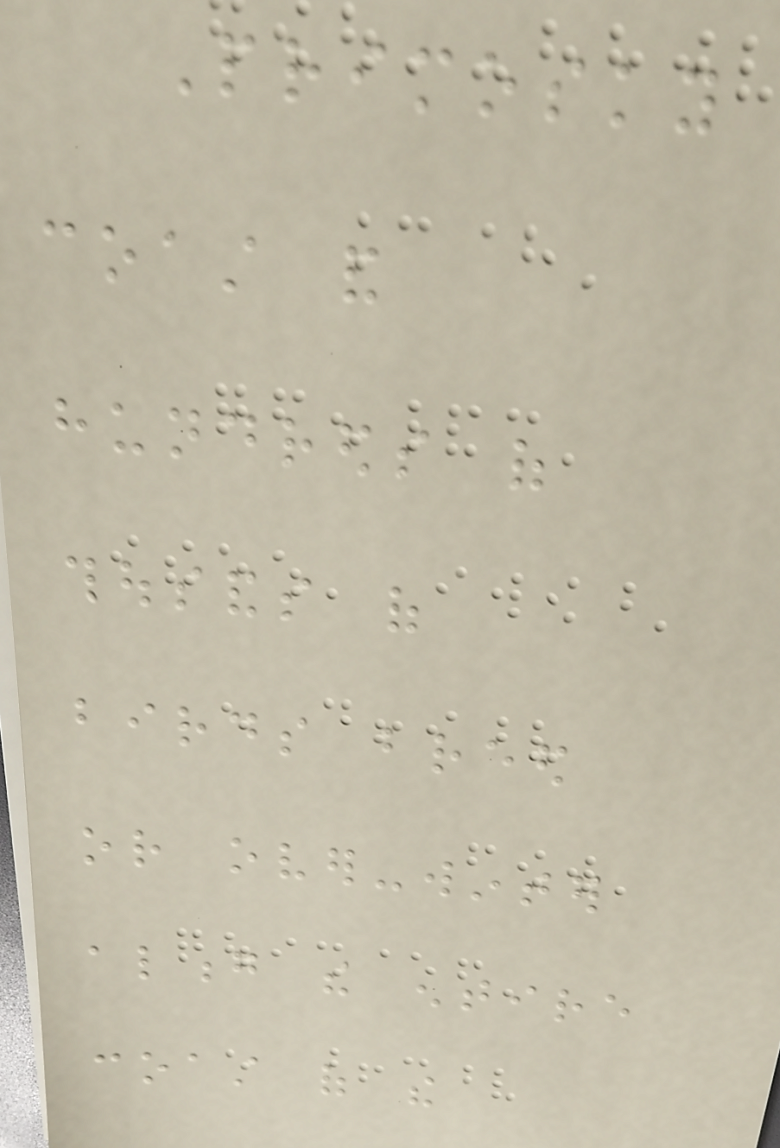Primosky
coast and
hundreds of
thousands of
birds breed
or over-winter
along the entire
coast of the
